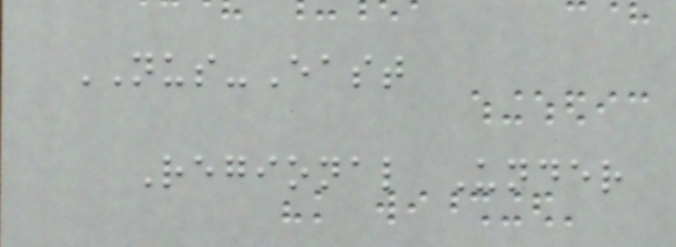NUS-East
Regional Under
